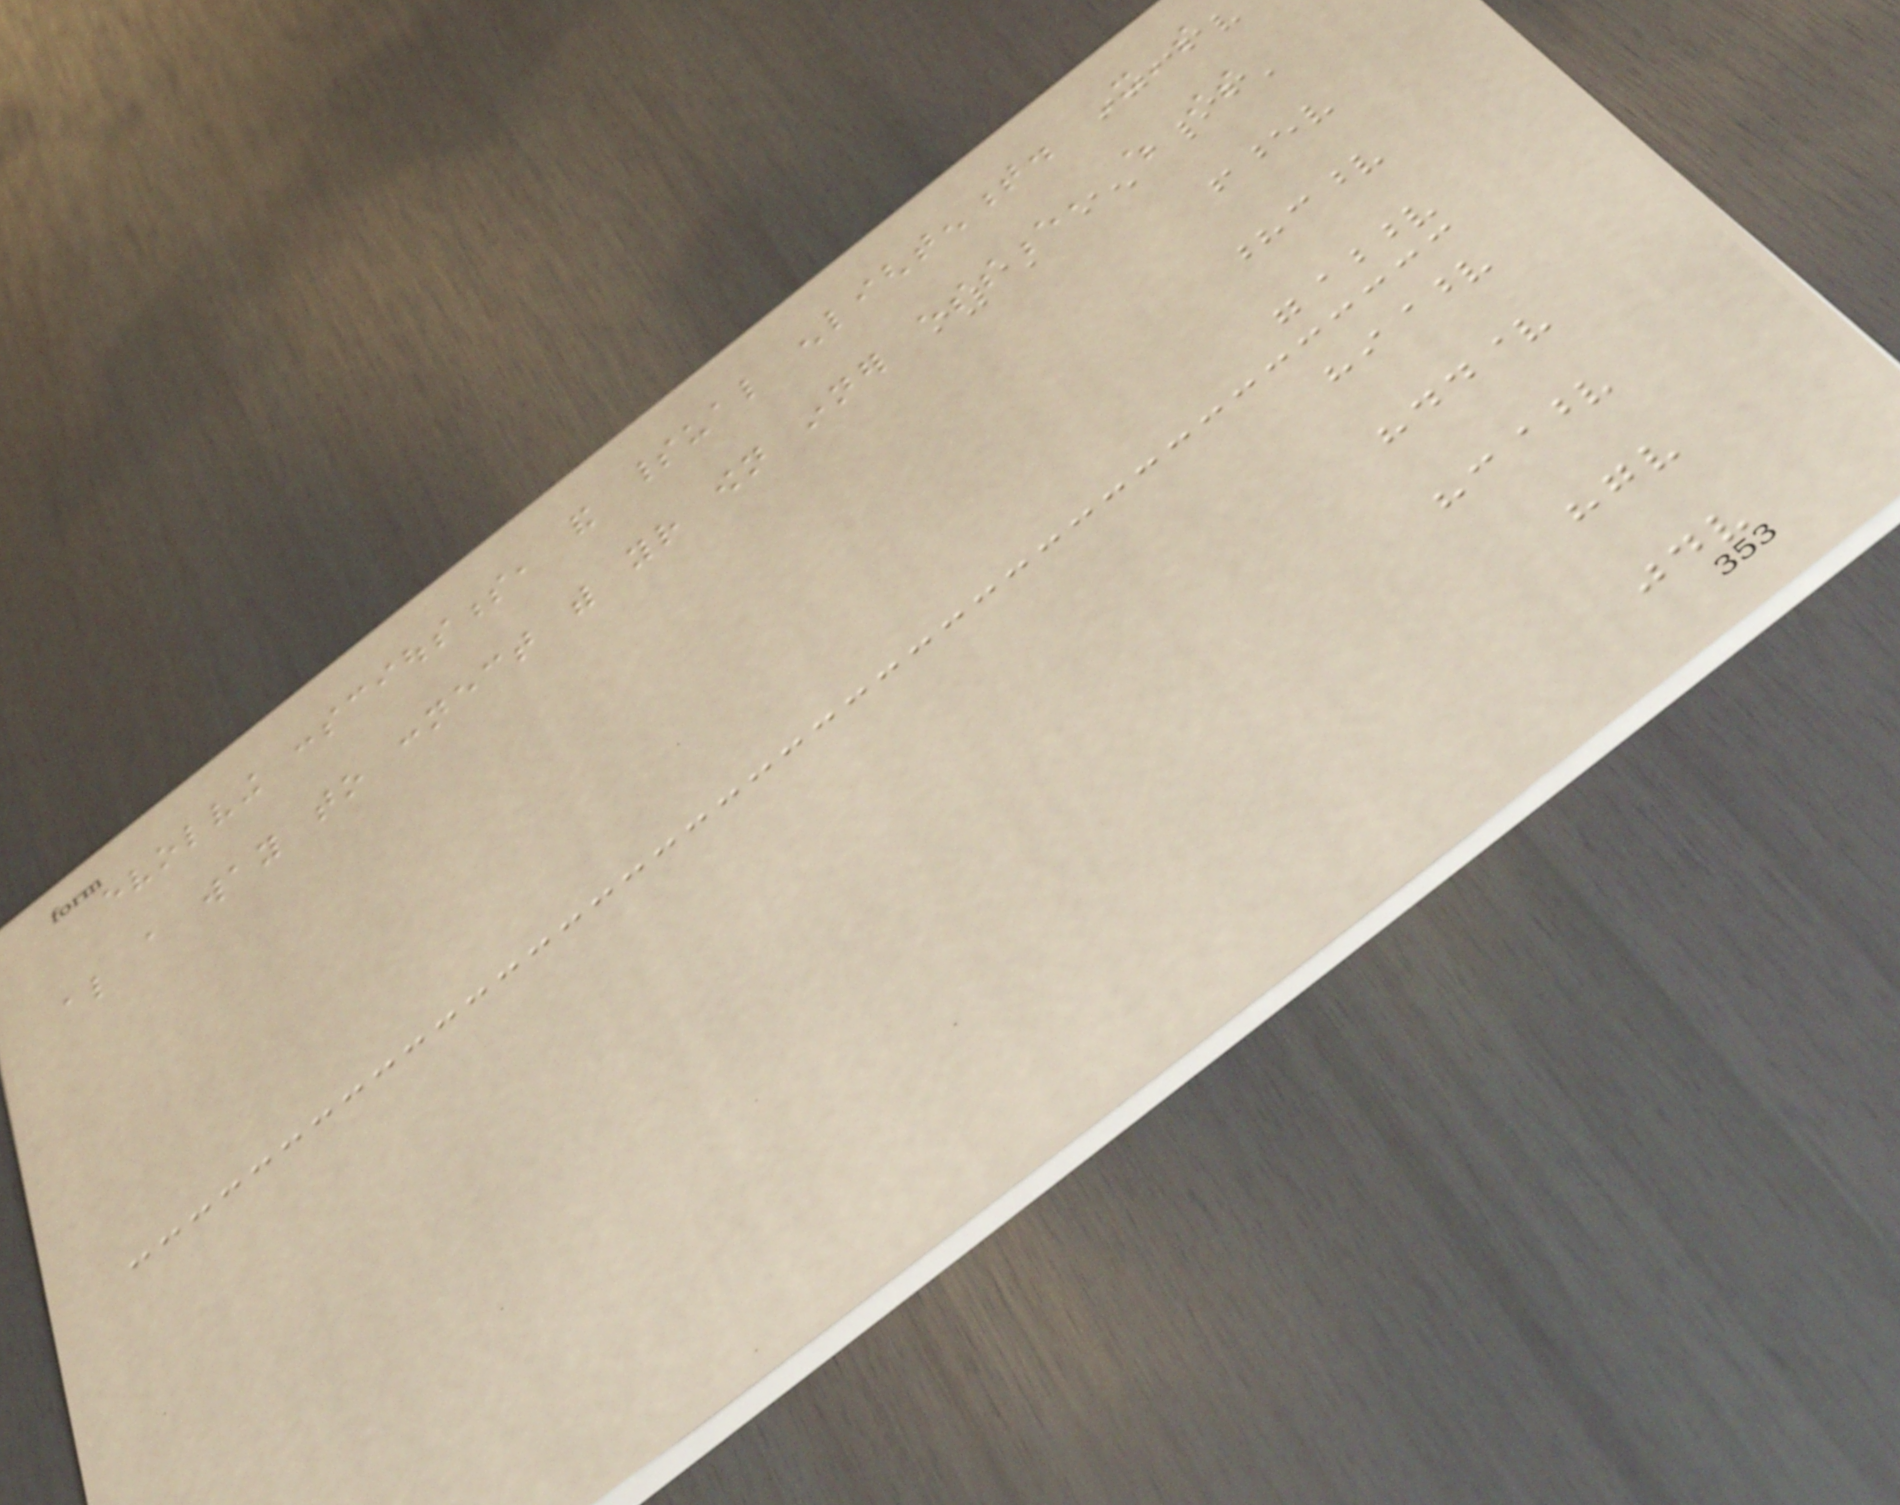evolving consciousness, and spiritual enlightenment. It's
also a way to connect with your own inner essence, which is
